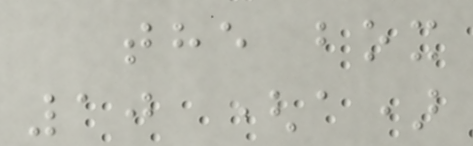the box
10 (a)
